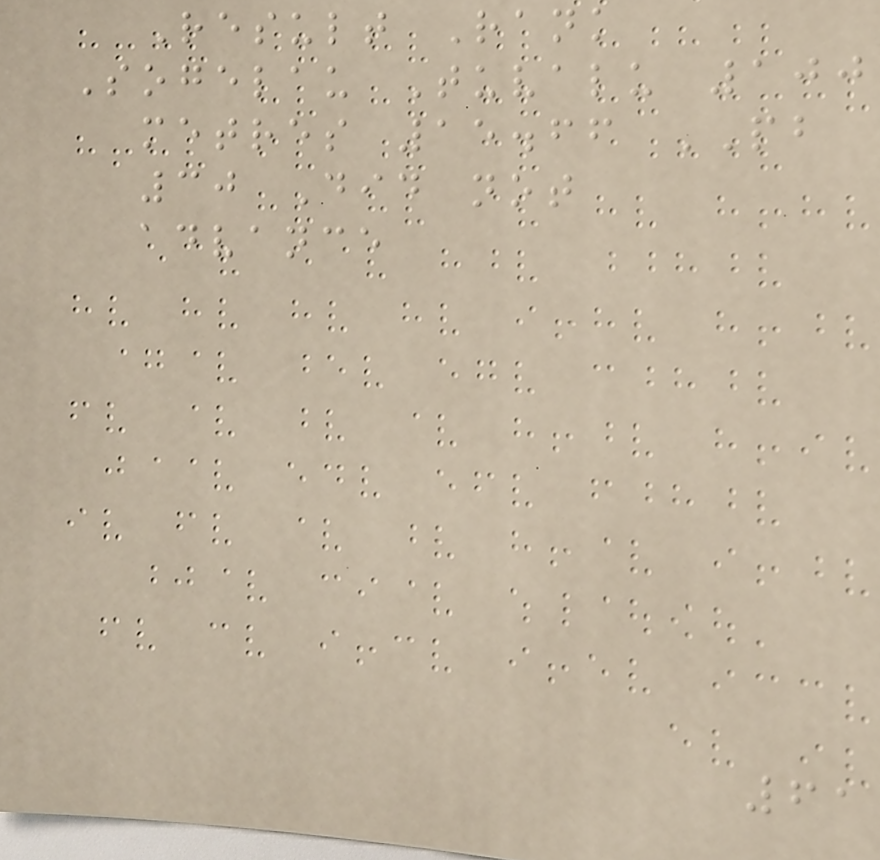Result Rank
Sogelau Tuvalu 100
metres 15.66 PB
30 Did not
advance
61
